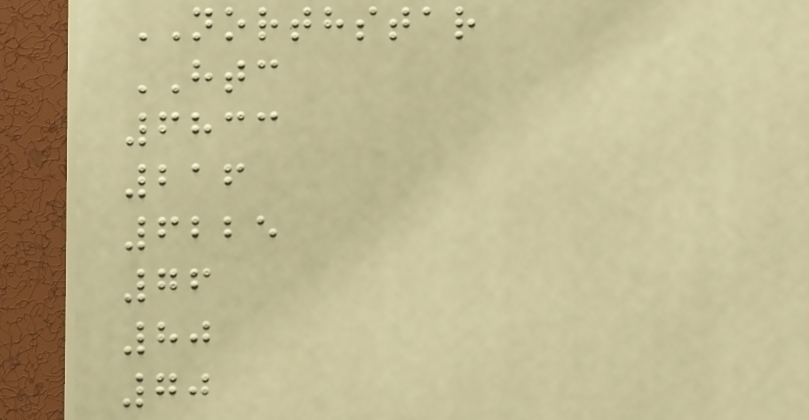NORTHSTAR
HTC
6833
216
6225
76
80
70
